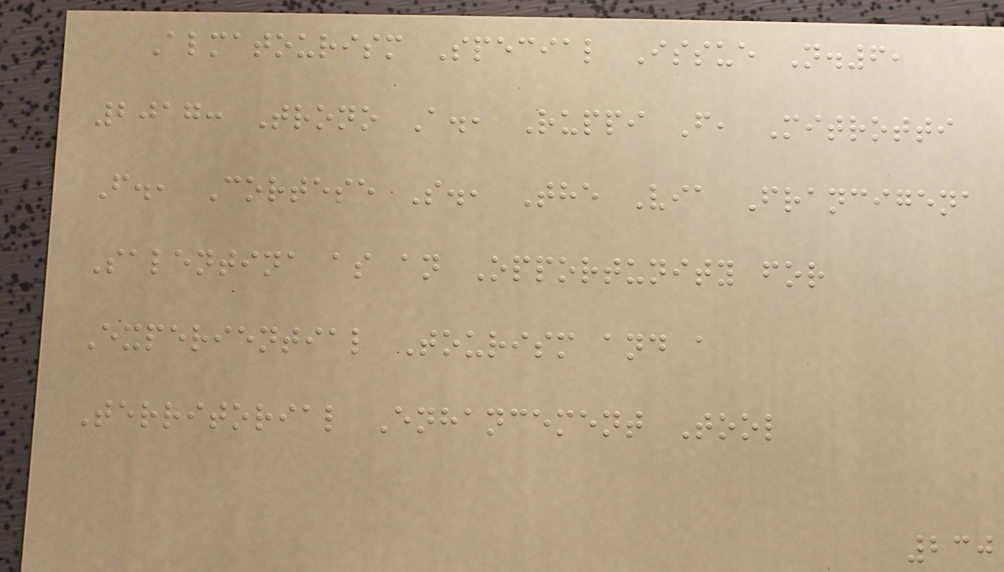Almatourism Special Issue N.6,
2017: Trono A., Ruppi F, Mitrotti
F., Cortese S., The Via Francigena
Salentina as an Opportunity for
Experiential Tourism and a
Territorial Enhancement Tool
230
